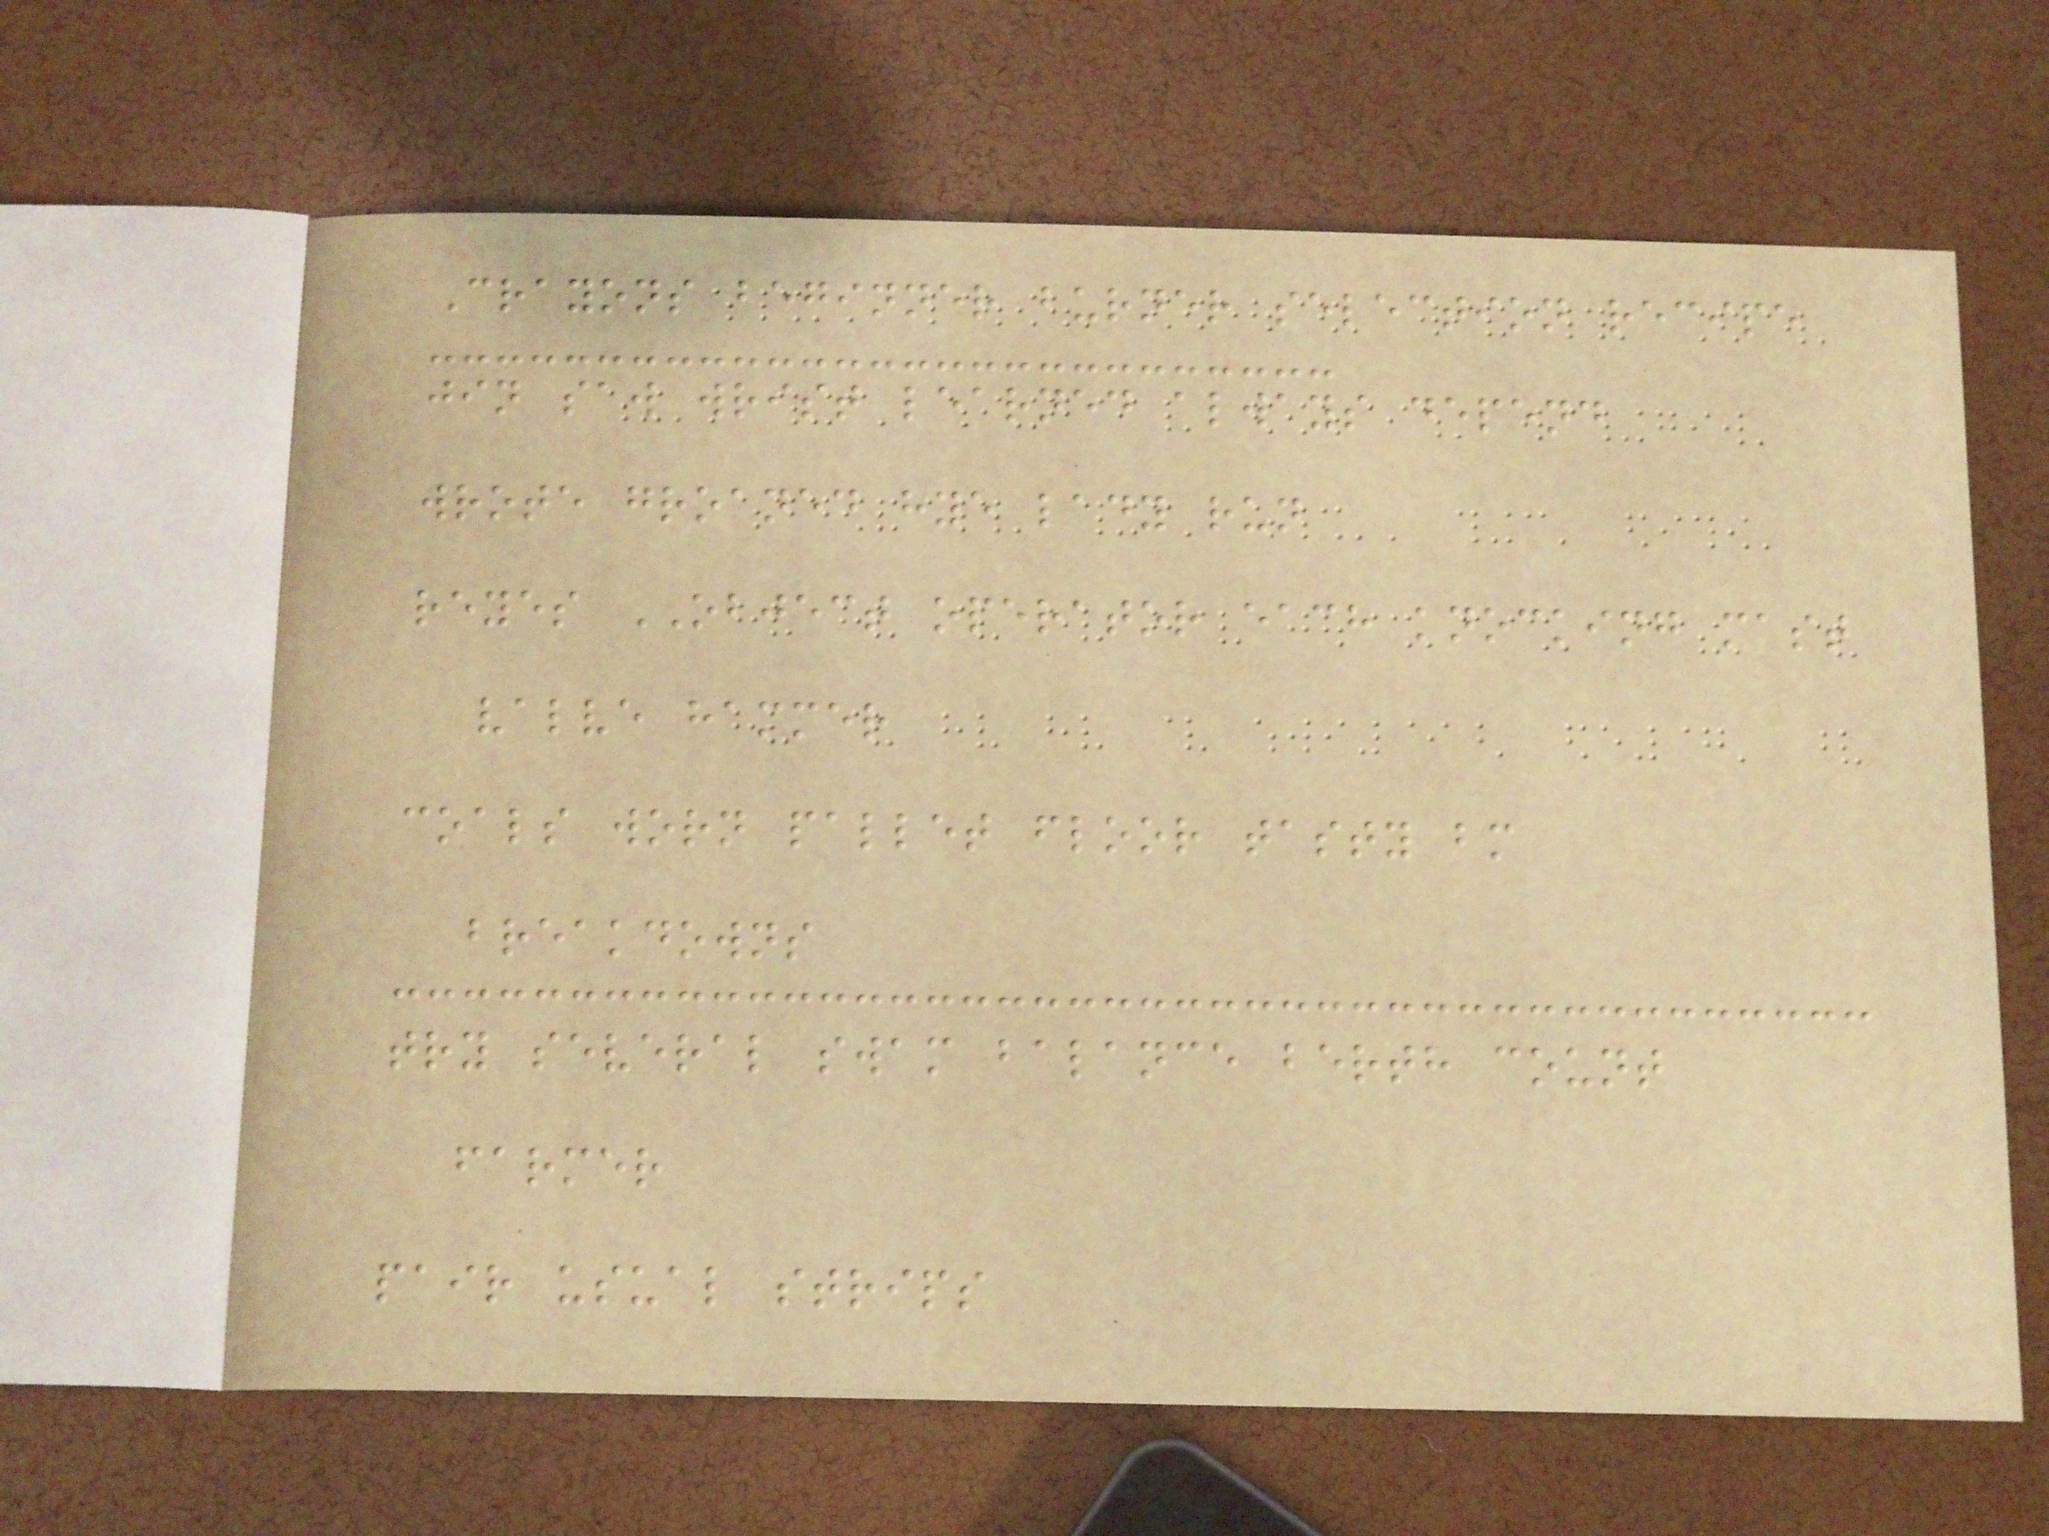Crayons beginner burner selection recipe
jin saw wrist learned always depend
wrote groaned hye lady run
reyes OBJECT operator each knocking mast
valve hammer
coals worn pallet floor tasty bm
breakdowns
try several swam balance berth count
farmer
pair usual strips
